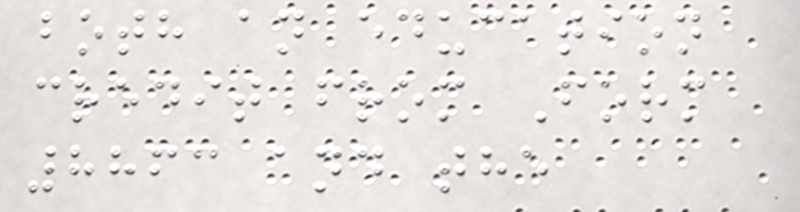both an education
credit from Form
8863 and the
